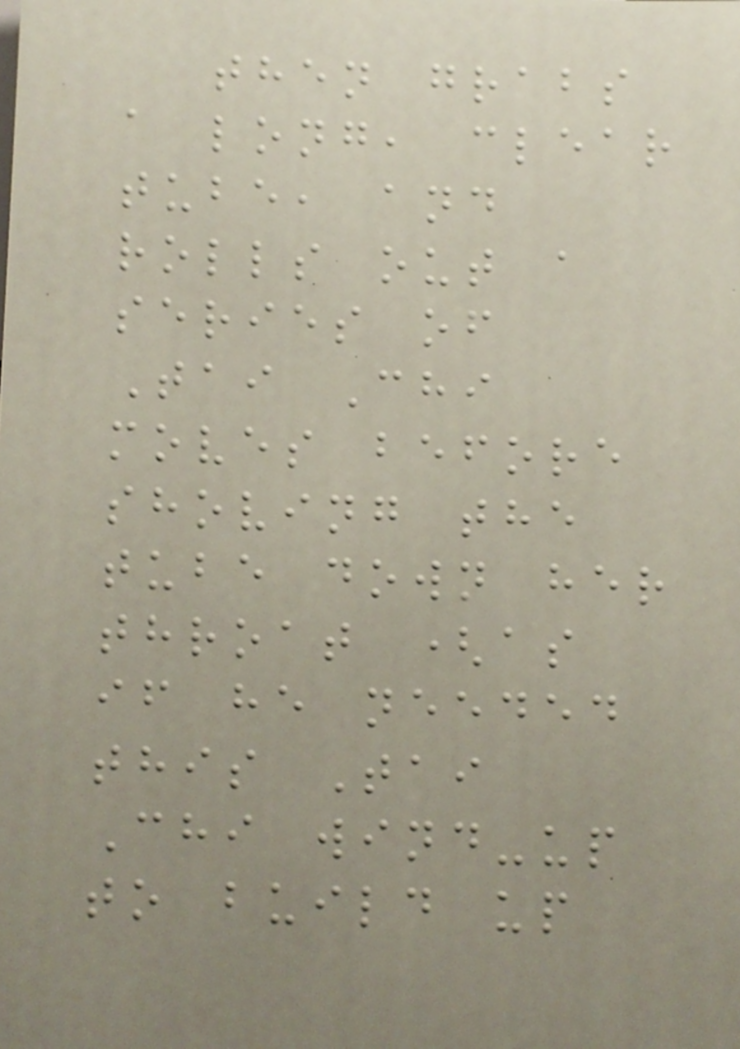then grabs
a long, clear
tube, and
rolls out a
series of
Tai Chi
moves before
shoving the
tube down her
throat (as
if he needed
this Tai
Chi wind-up
to build up
